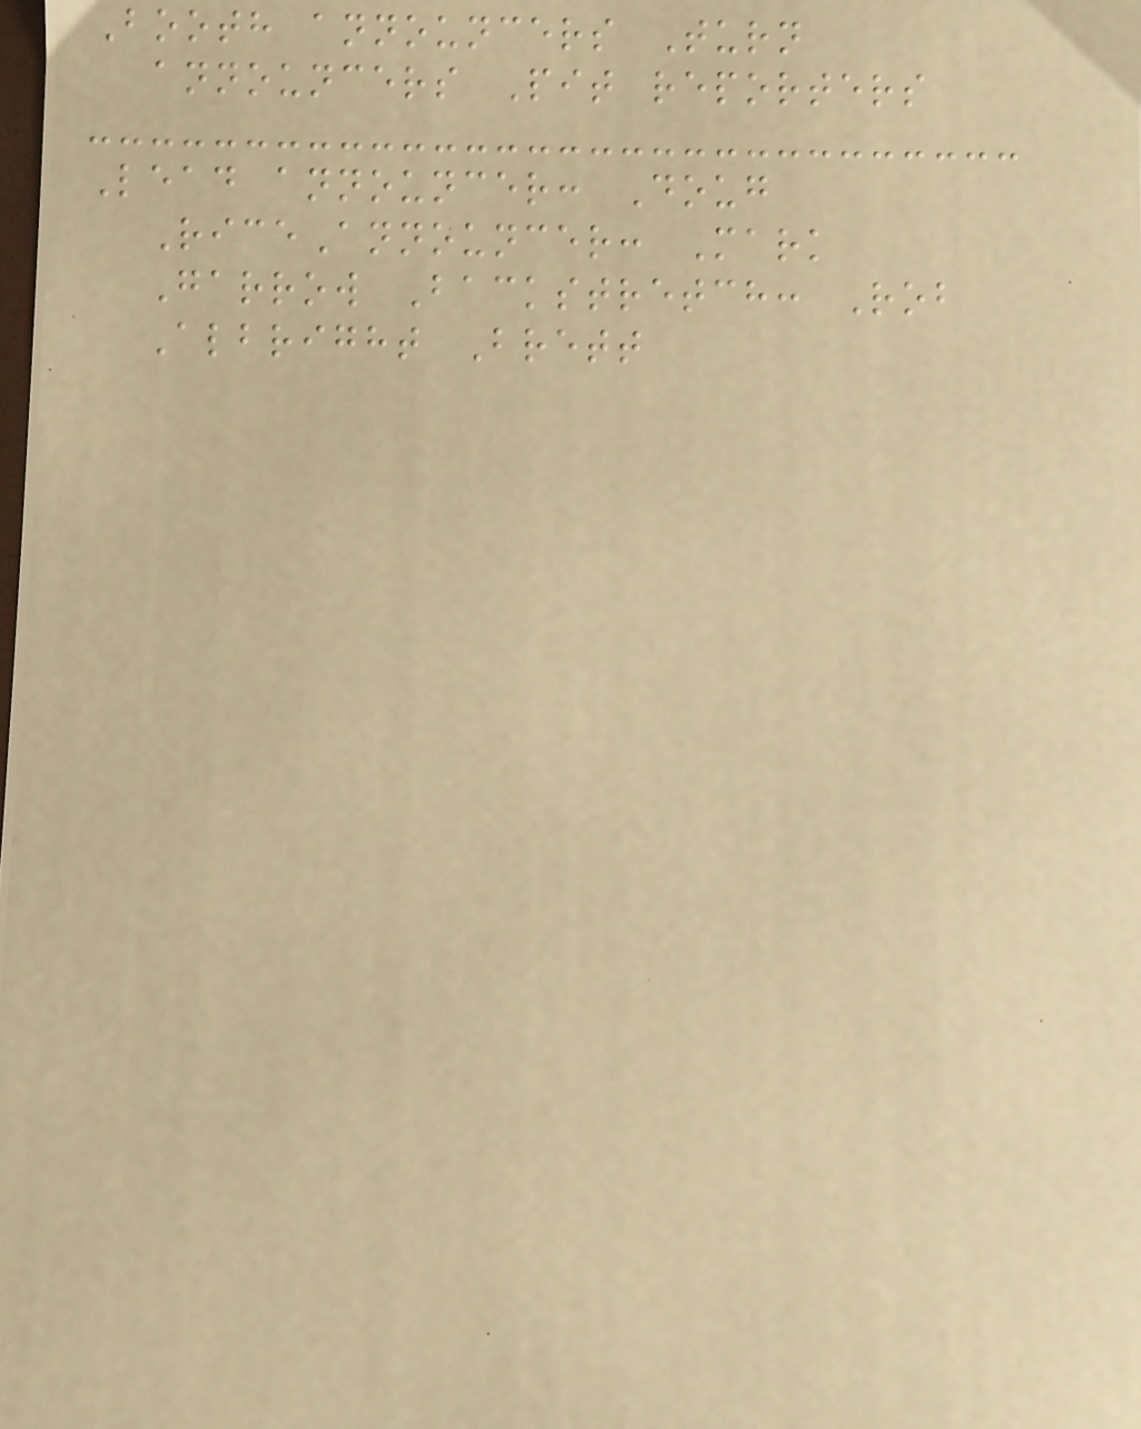Booth announcers Turn
announcers Pit reporters
Lead announcer: Doug
RiceAnnouncer: Mark
Garrow Backstretch: Rob
Albright Brett
